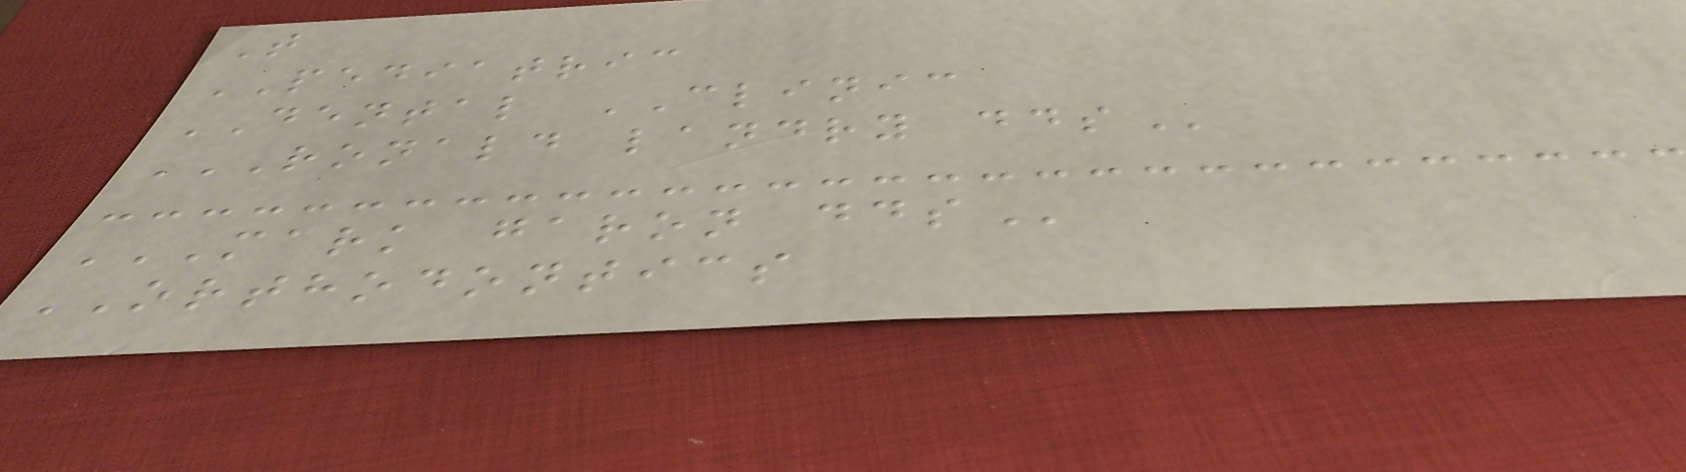T
PEDIATRIC
DENTAL CLINIC
RONALD LANDRY DDS
MARK GARON DDS
ORTHODONTICS
